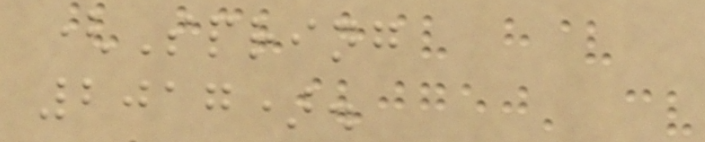(Spring
2017).
